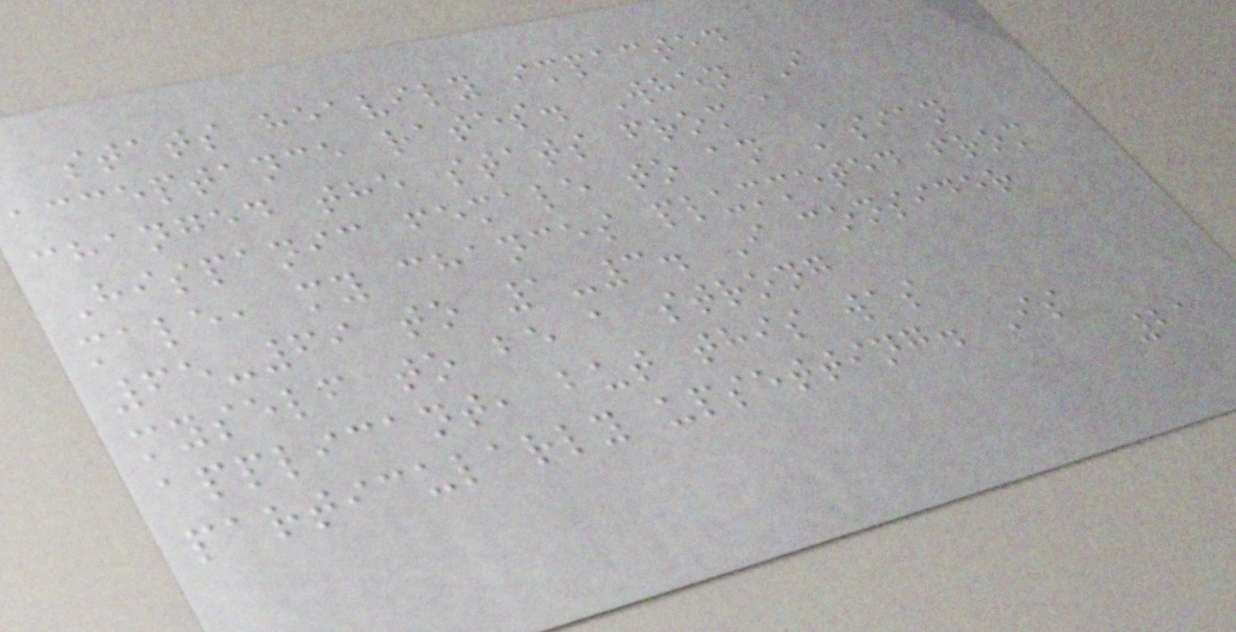stats heavily impacted
acceptance rates. When I
changed the stats from a
Hispanic female to an Asian
male, my chances plummeted from
65-69 to 1-3. I consider
myself to be a strong
applicant, but this was
particularly upsetting. Is
21
